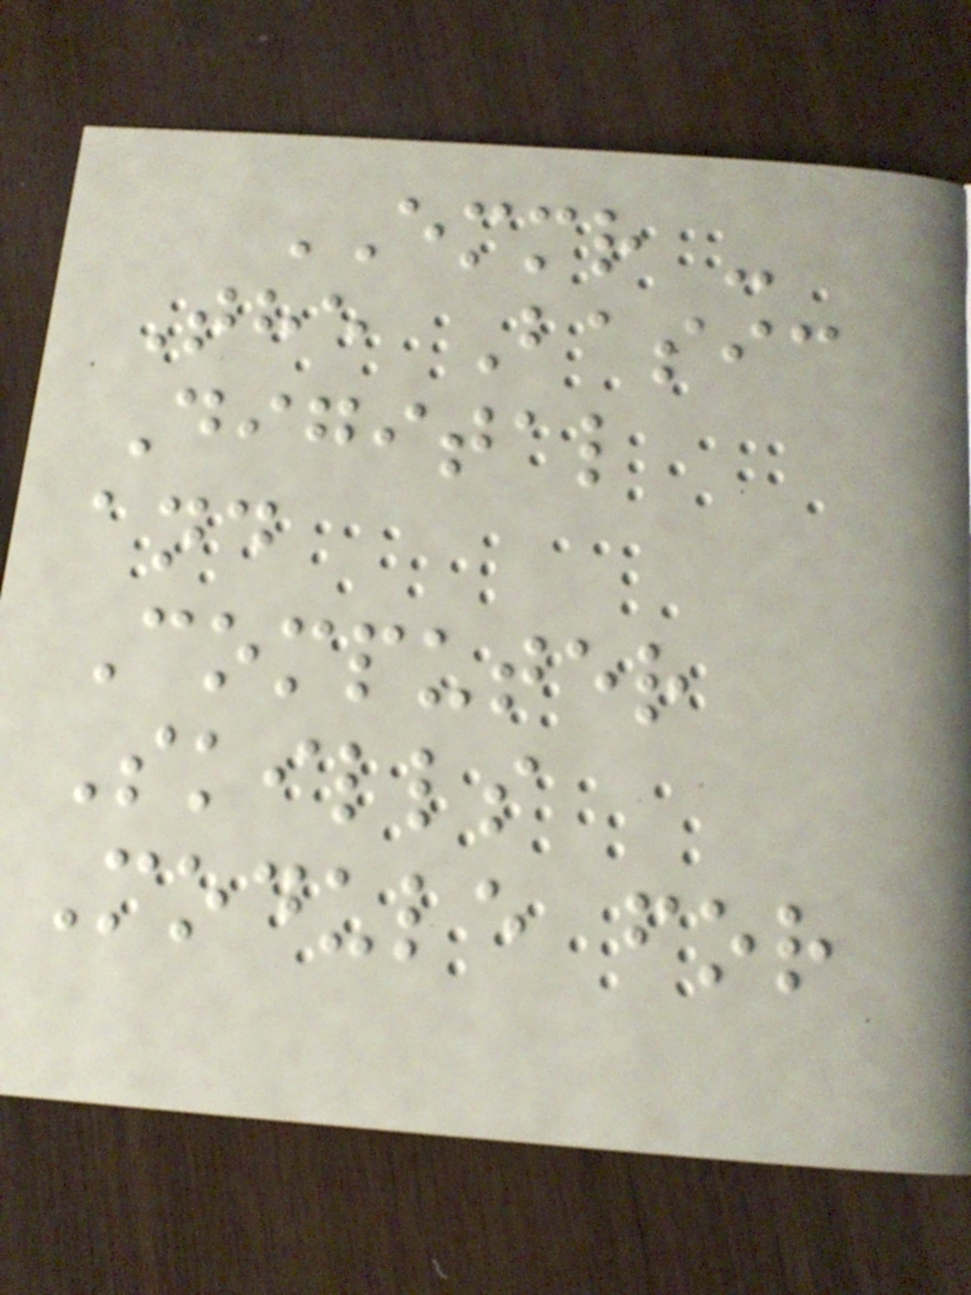EMMR -
The Basic
Digital
and
Computer
Skills
Module for
